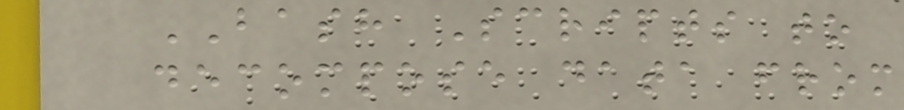BASH Scripts to
decompose data from
